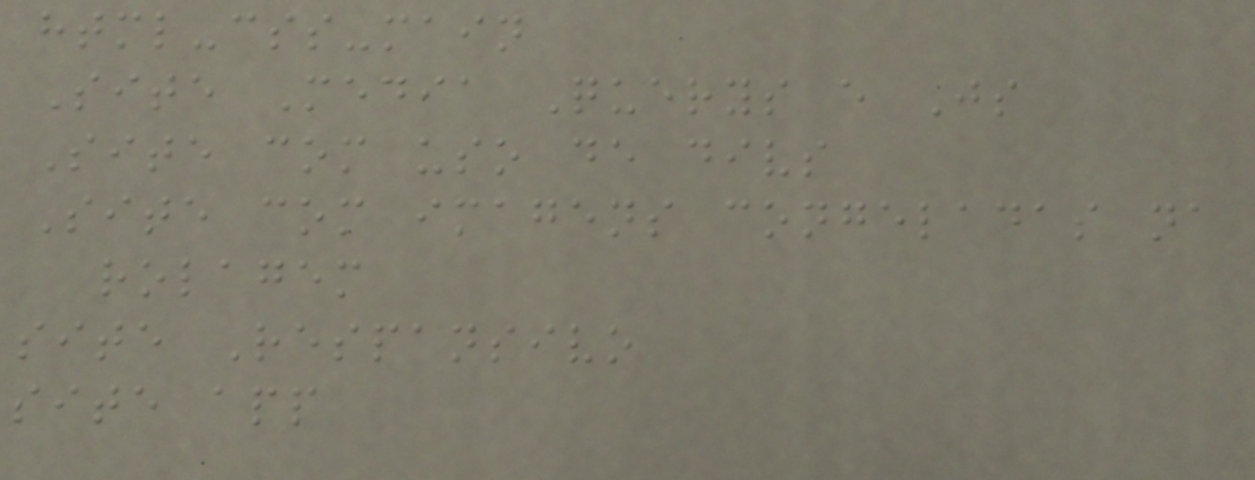html-css-main
Site Media Querys e Js
Site com uso de divs
Site com imagens congeladas na
rolagem
site Respansivo
site app
